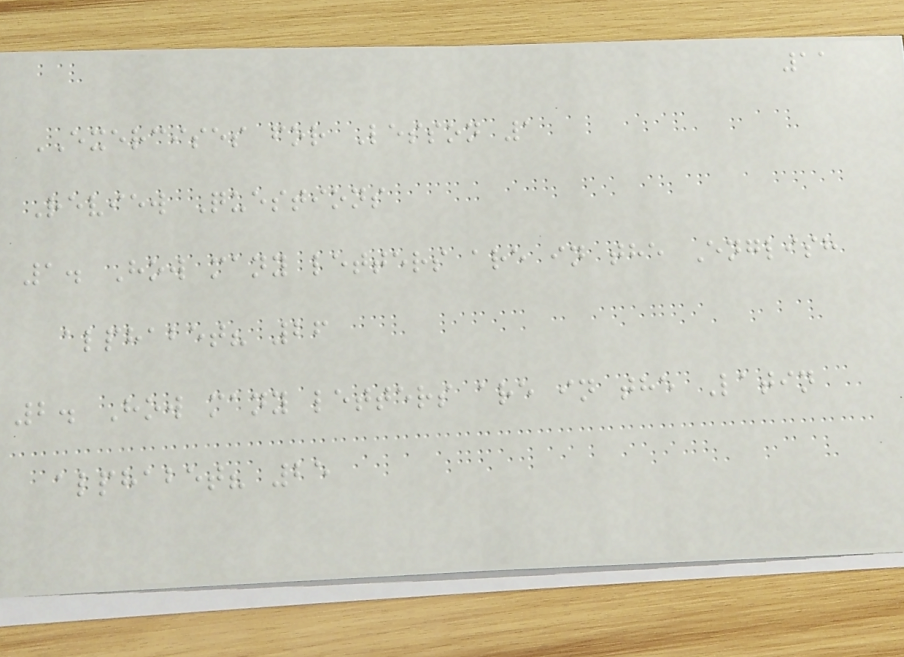11
EXERCISES for Lesson 1
Review Questions
1. How many letters are in the English
alphabet? 26
2. How many letters are in the Latin
alphabet? 25
